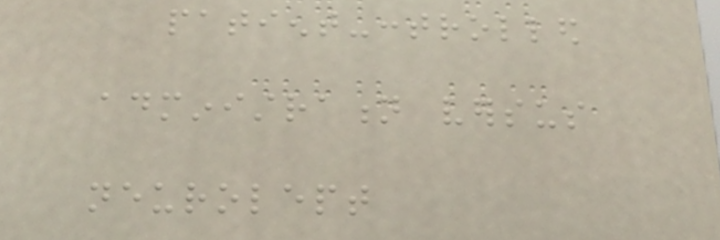patient-controlled
administration versus
neurolept
